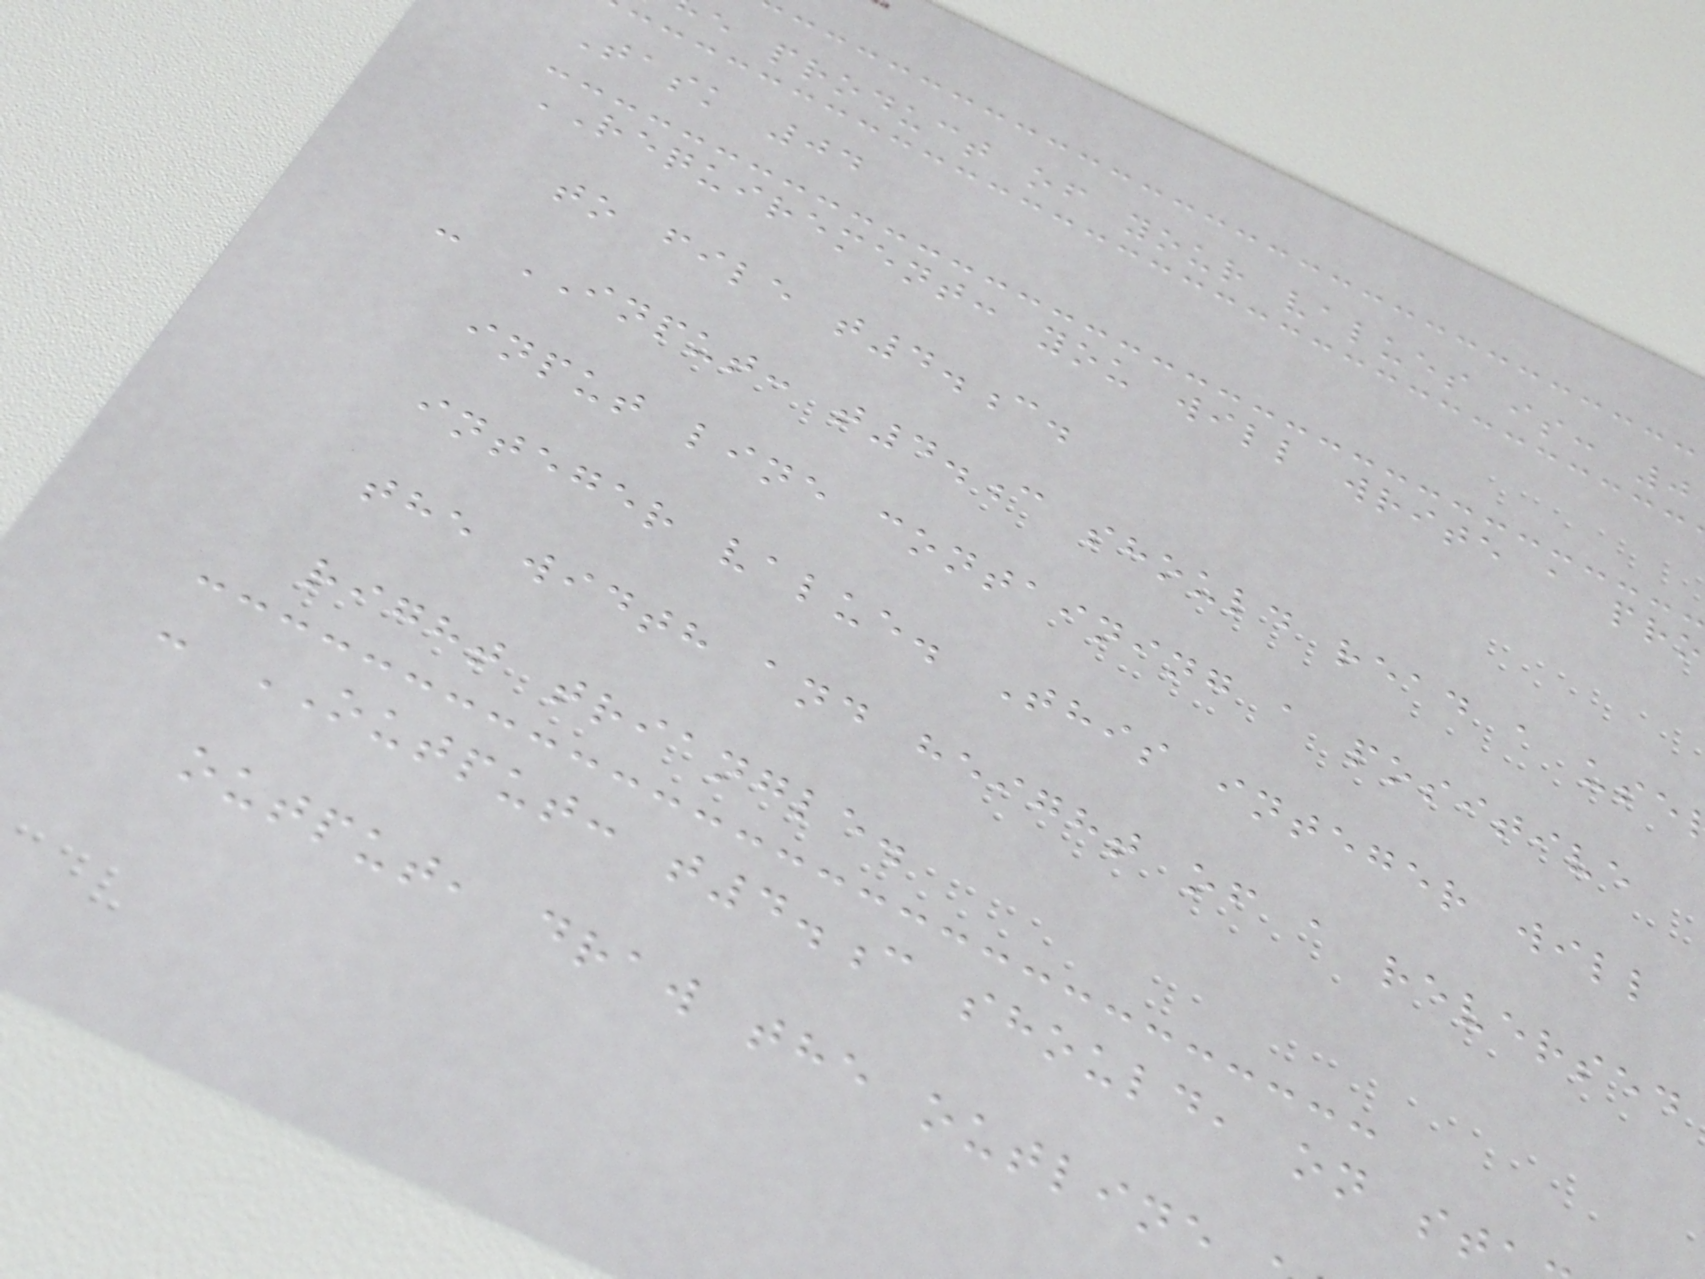e product of your values is: 0
Task 04
REQUIREMENT: you will write a pro
to file t4.c.
- INPUT: t4.c should read a use
input line containing a positive
integer value. This integer will
the width and height of a reversed
right triangle.
- OUTPUT: t4.c should, on st
output, draw the outline
